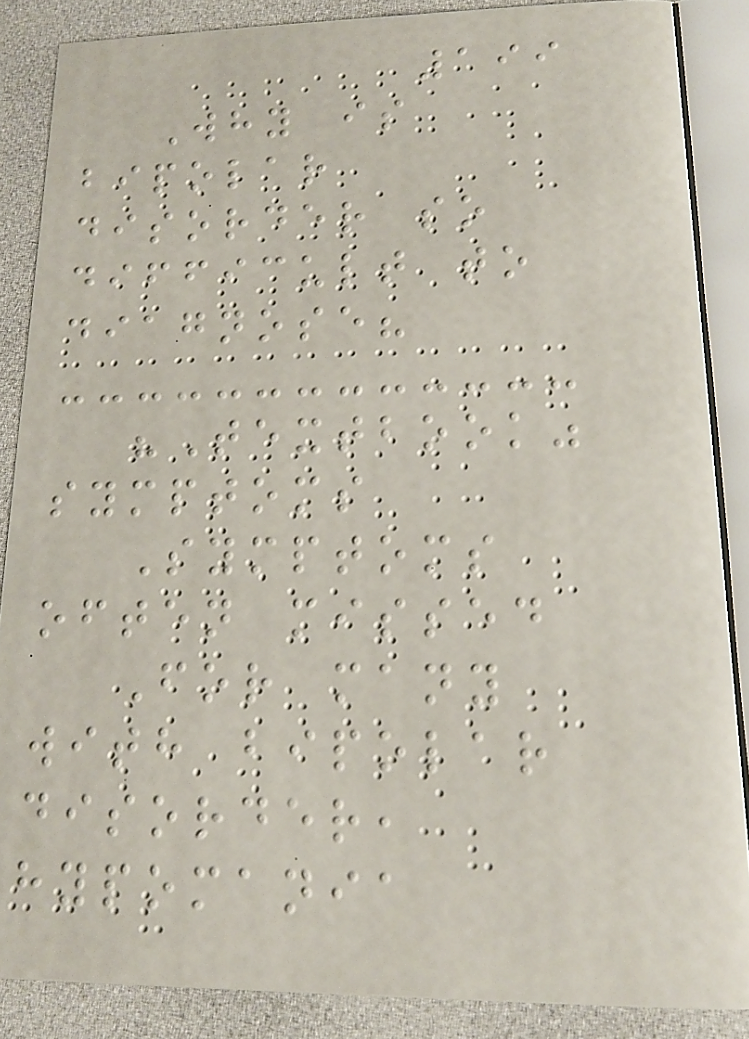199
Why is
bipolar
disorder so
difficult to
diagnose?
"Textbook"
symptoms
Symptoms
often missed
For many
with bipolar
disorder,
hypomania
